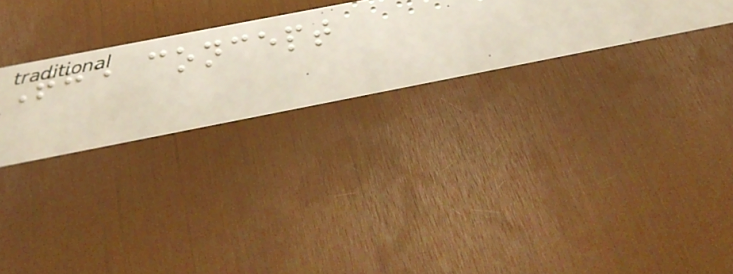The concept
